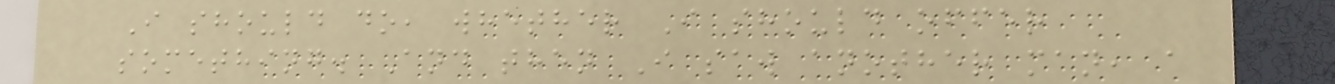I should do, whether I should offer
something. And then I saw another man, a
